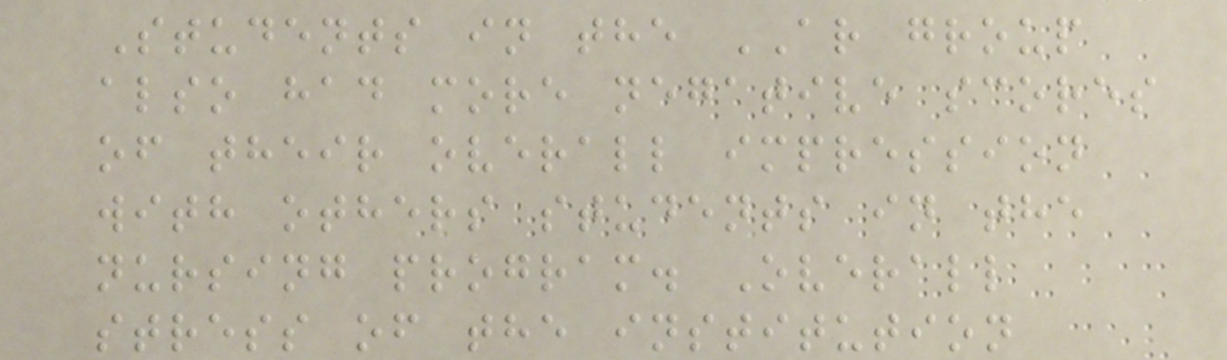Students in the AR group
also had more negative scores
of their overall impression
with others students in the
nursing program. Overall
stress of the institution
